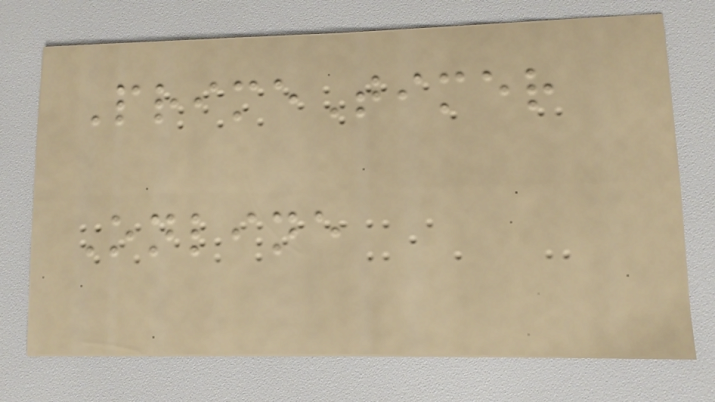PrimeTimer
Online
